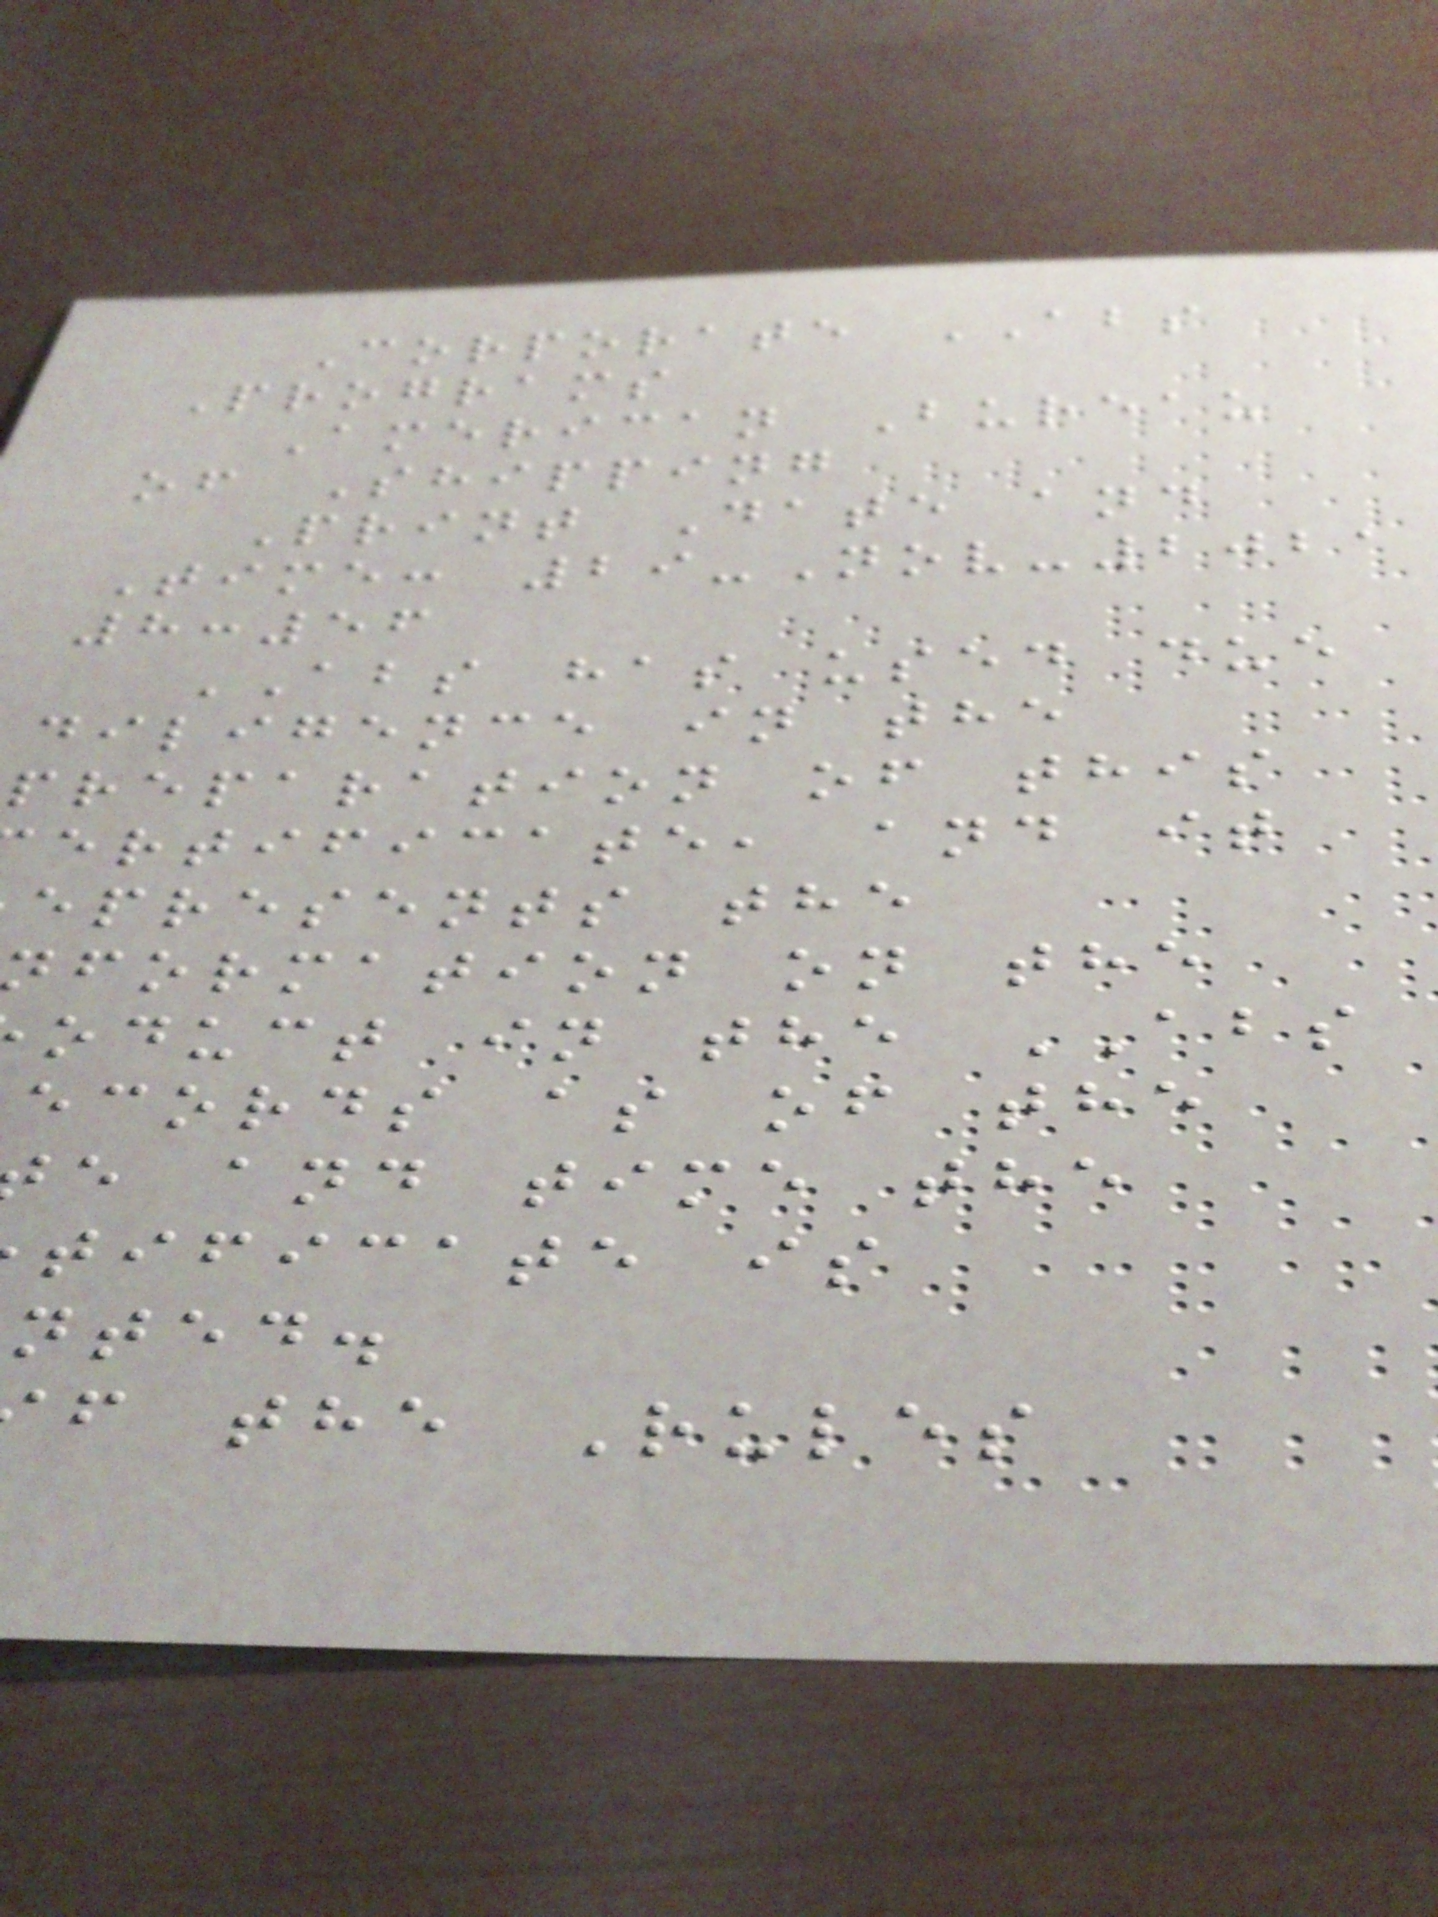Corporate ABS
Programs
American Bureau
of Shipping
Print Date and
Time: 29-Nov-2021
8:56
ABS has used due
diligence in the
preparation of this
ertificate, and it
epresents the
nformation on the
oduct in the ABS
ecords as of the
e and time the
tificate is
nted.
f the Rules
